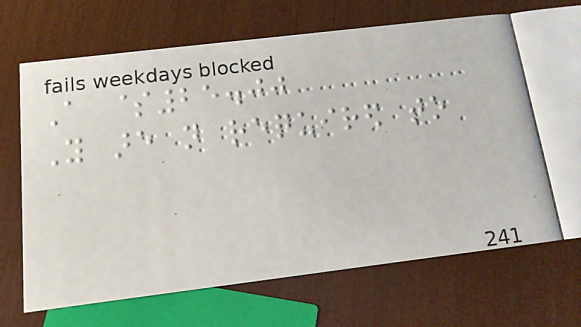A $25.00
You are not required to
